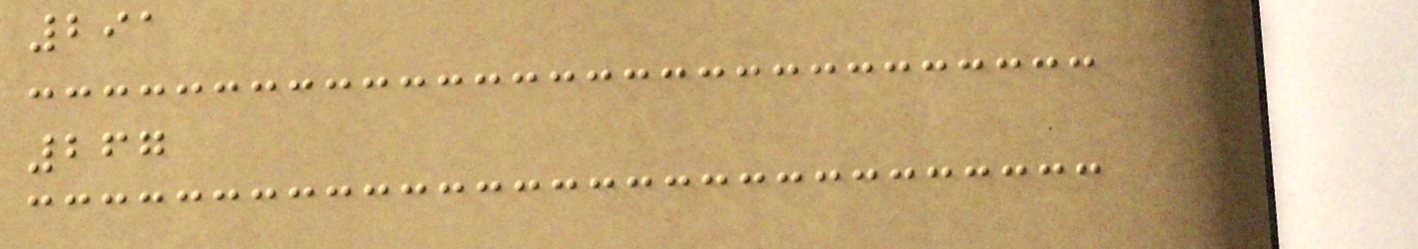291
267
